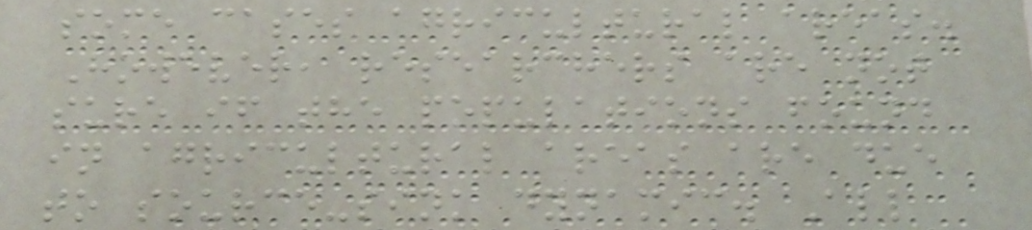some cases agricultural areas.
However, researchers are not
sure if the populations found
in agricultural areas are due
to source-sink dynamic. All
